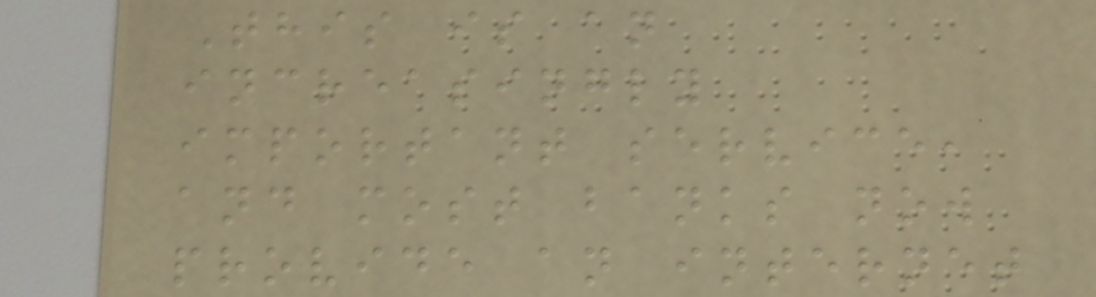This is an
increasingly
important service,
and most banks now
provide an internet
